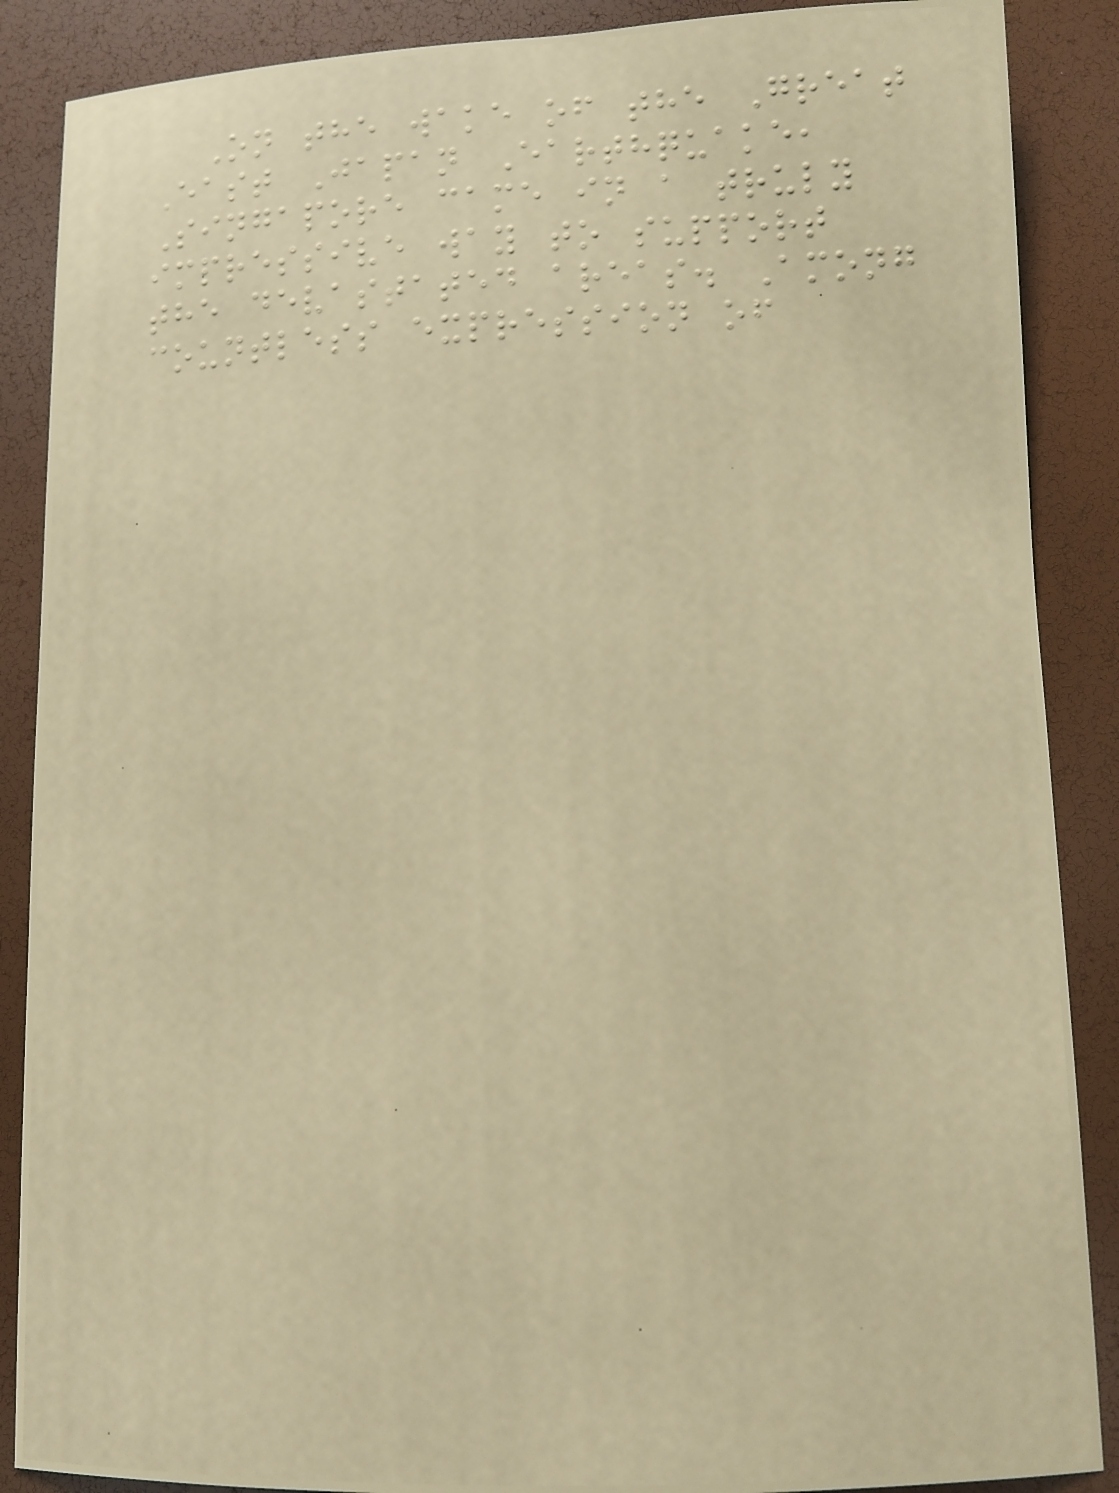On the wake of the Great
East Japan Earthquake,
Singapore came in a truly
impressive way to support
the devastated areas. Among
countless expression of
